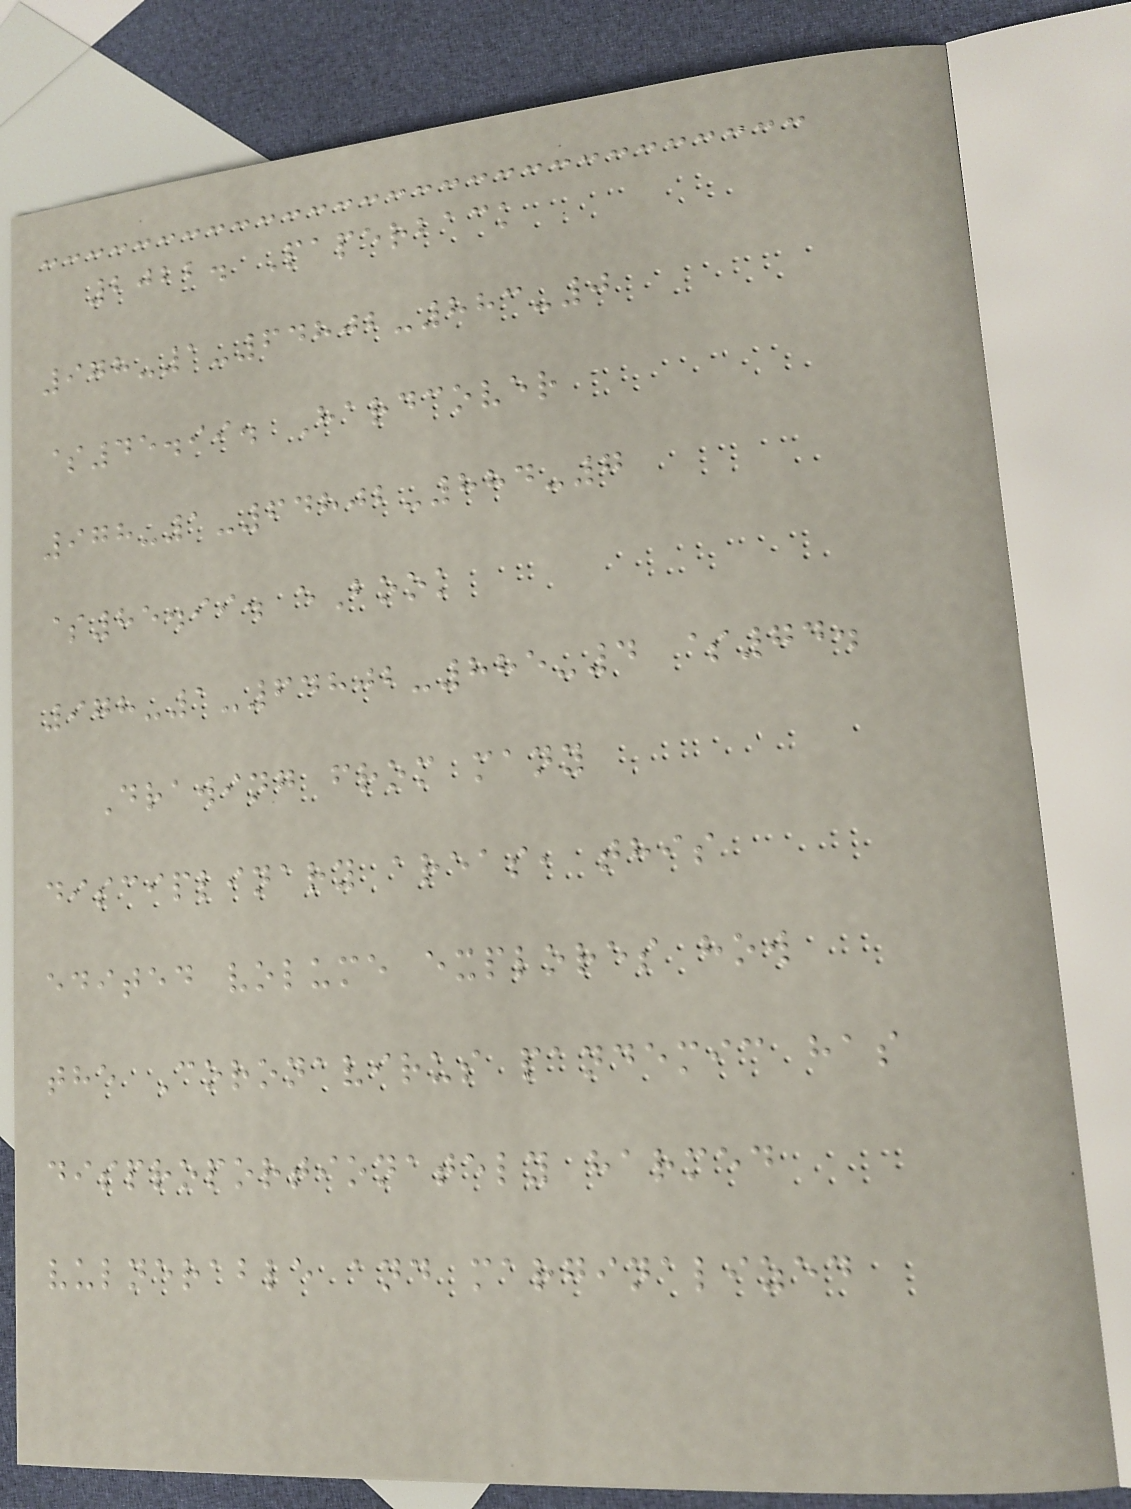2022. Paperback
978-1-64802-883-0
$45.99. Hardcover
978-1-64802-884-7
$85.99. eBook
978-1-64802-885-4 $74.
Drawing from many
disciplinary areas, this
edited volume explores how
the Coronavirus pandemic has
disproportionately harmed
vulnerable and marginalized
